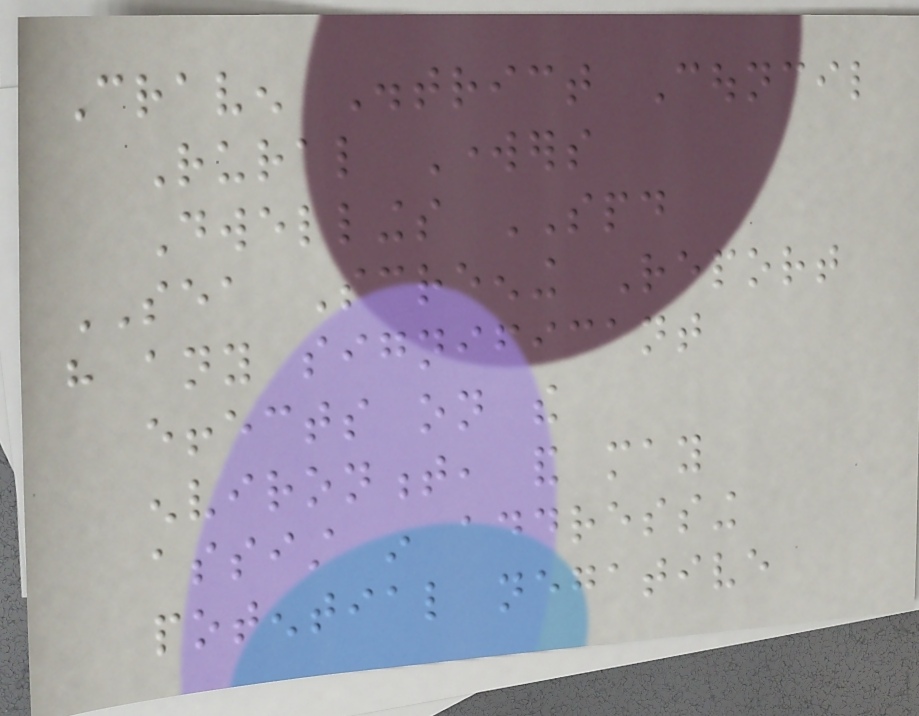Craven District Council
Rural Workers
Dwellings SPD
SEA Screening Report
have any significant
effects on the
environment, and may
assist in addressing
potential negative
